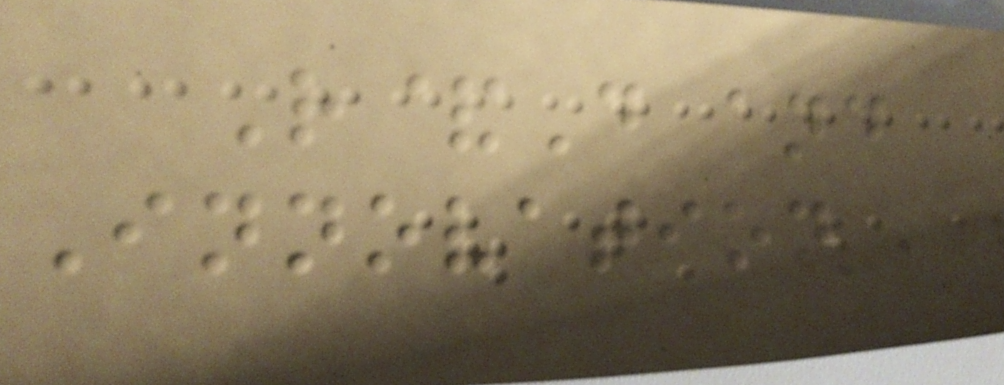R&D and
Innovation
